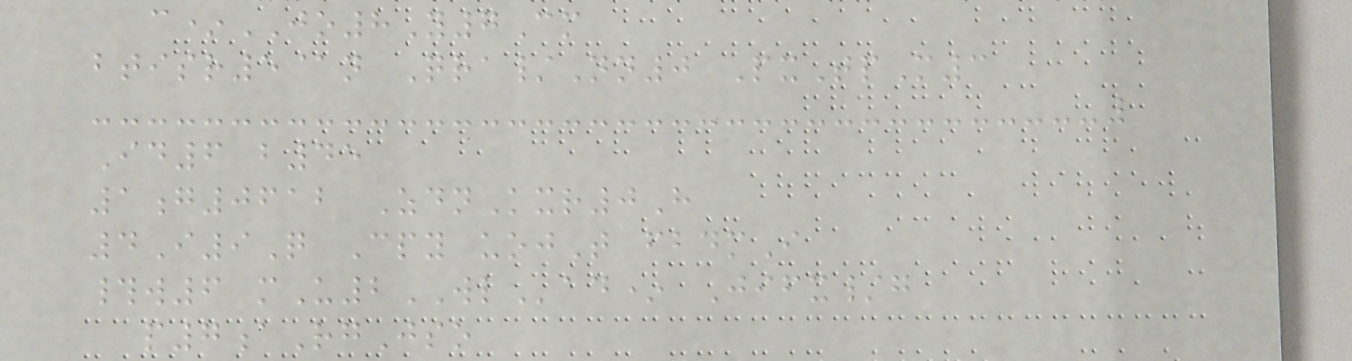c*JO8Y7Cm
btisr5@n Qra/Nn0 PxTpM3
Id6 b45
1g0612 ZdnKxr0H
4I9Q Cpy uojT fbdmI
#w6 mU2WLad* Jifx/g
p7aRgJso
